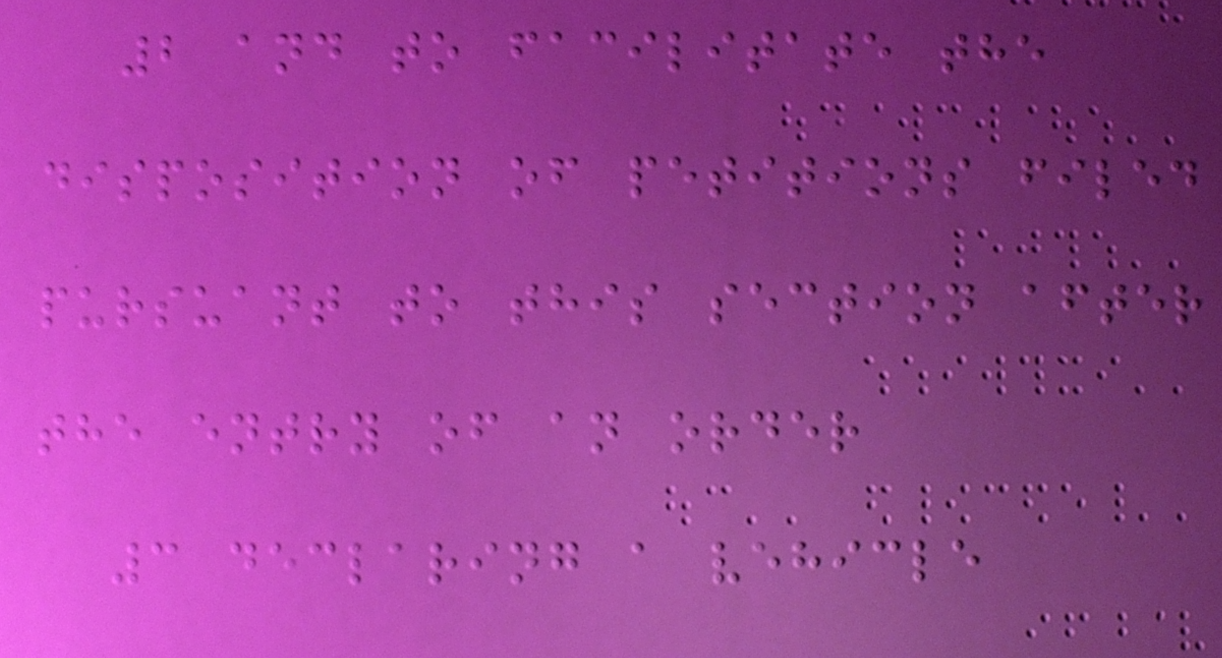2 and to facilitate the
disposition of petitions filed
pursuant to this section after
the entry of an order
3 declaring a vehicle
